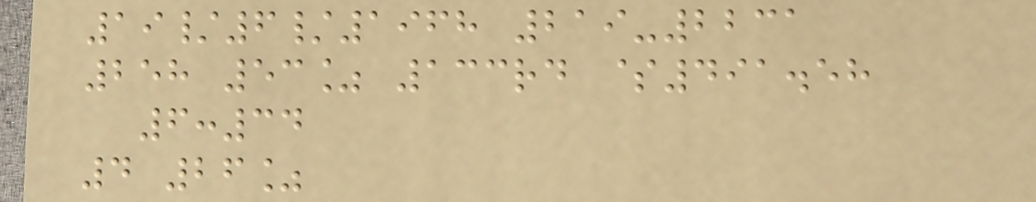19/6/1968 219-2231
258 53% 133rd $491.58
6:34
4 26%
